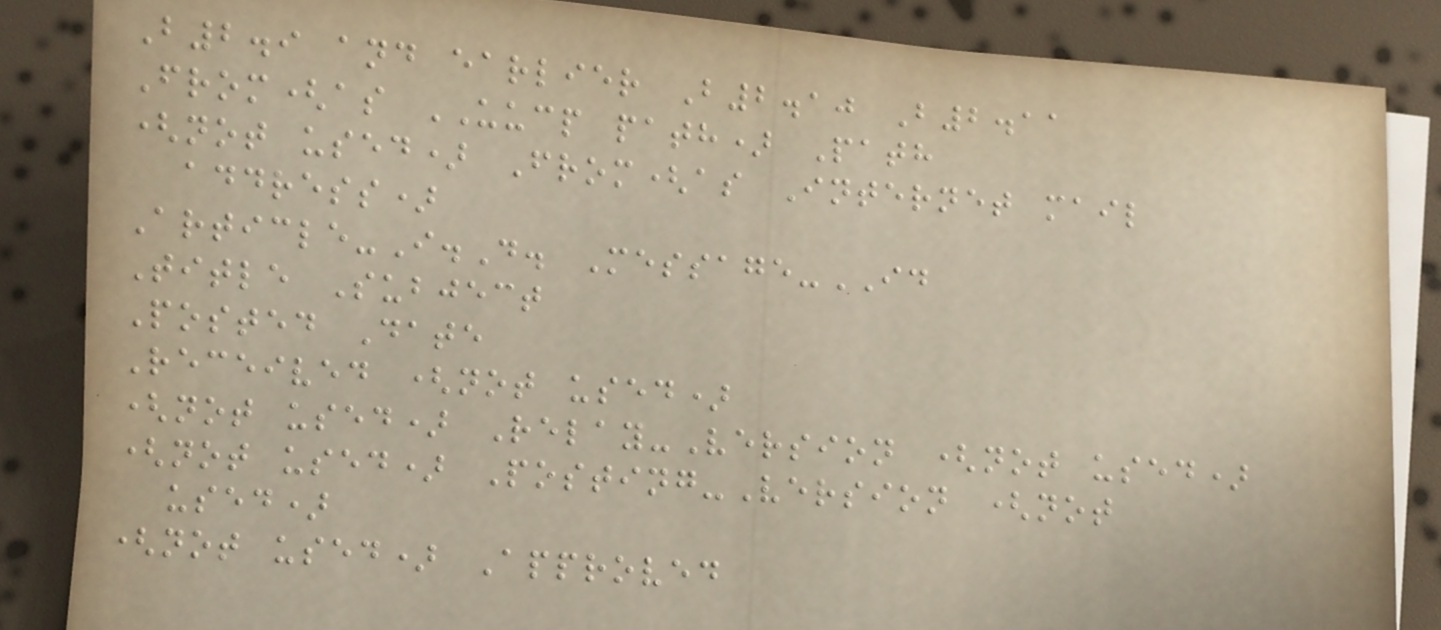B2.9 and earlier B2.10 B2.11
From(as UUCP path) Path
(not used) From(as Internet mail
address)
Article-I.D. Message-ID
Title Subject
Posted Date
Received (not used)
(not used) Relay-Version (not used)
(not used) Posting-Version (not
used)
(not used) Approved
